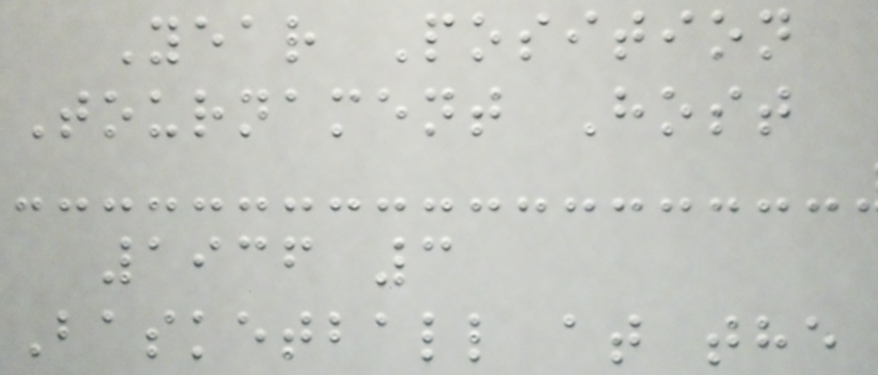Year Position
Tournament Host
1936 3
Basketball at the
